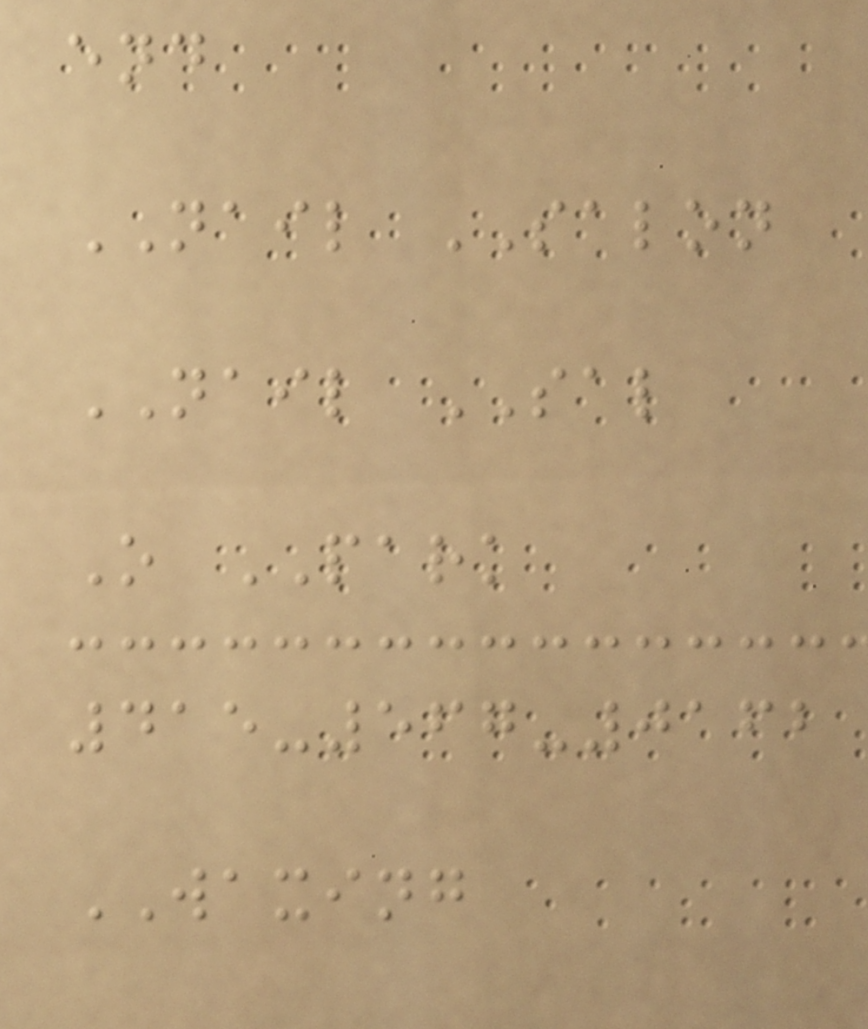end
NAIL SALON
NAIL SAL
O PARK
415-567-0162
WAXING
